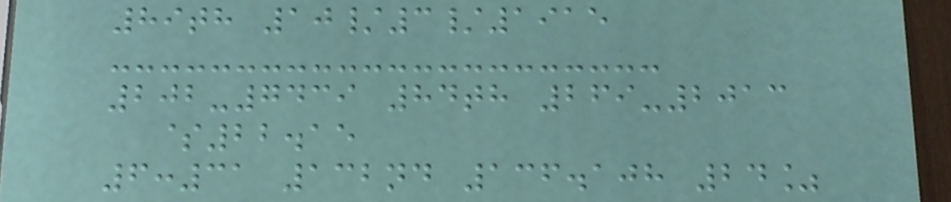89th 10/3/1915
202-7439 84th 269-2013
$22.15
6:31 132nd 136.108 24%
